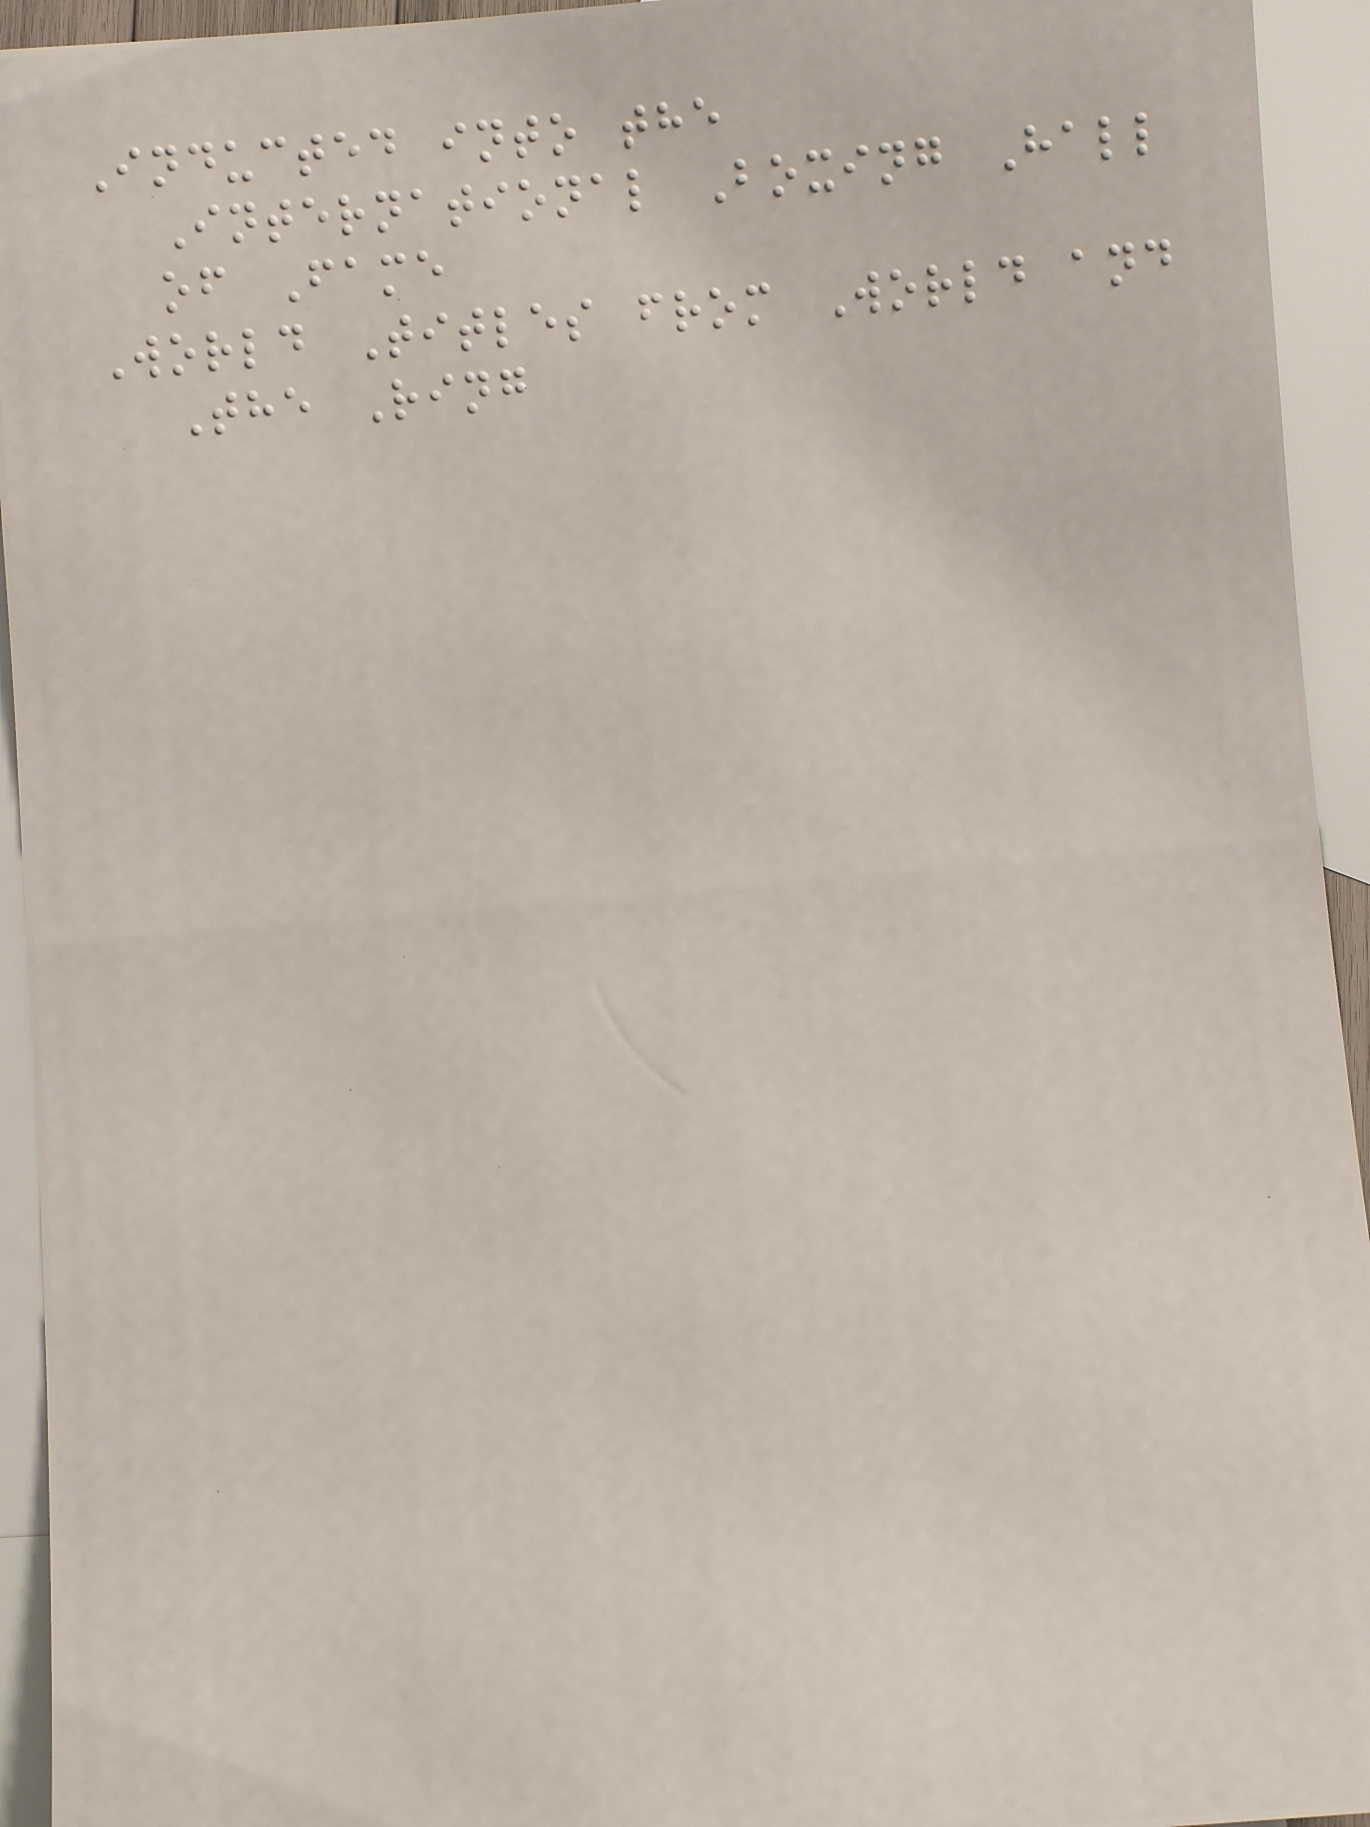Inducted into the
International Boxing Hall
of Fame
World Titles from World and
The Ring
